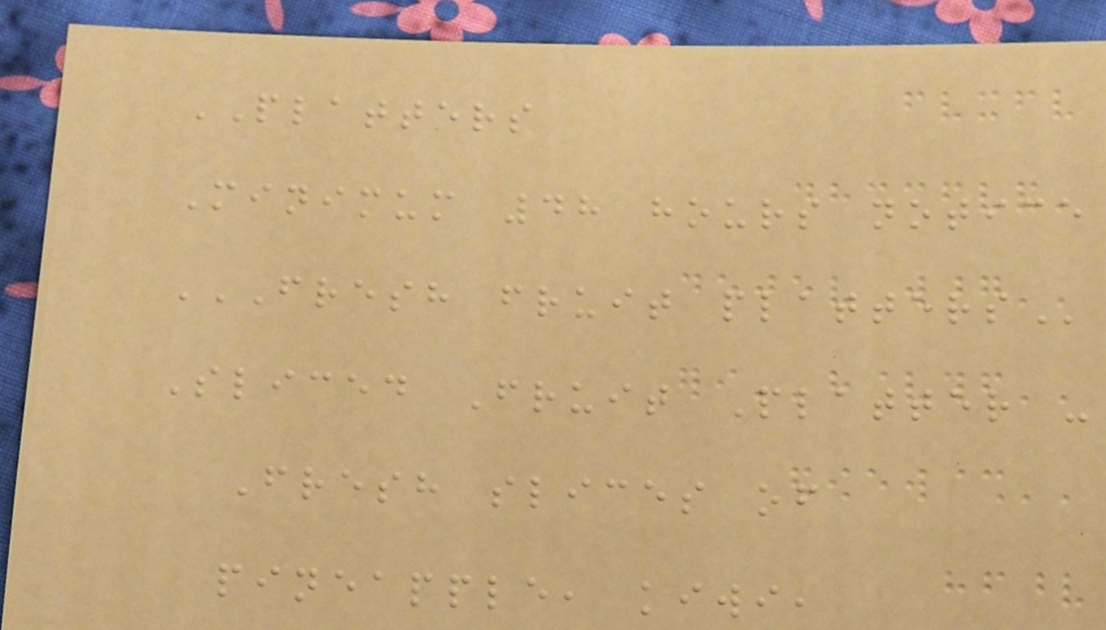PLATTERS
Minimum 48 hours notice
FRESH FRUIT PLATTERS
Sliced Fruit Platter -
Fresh slices of
pineapple, kiwi,
